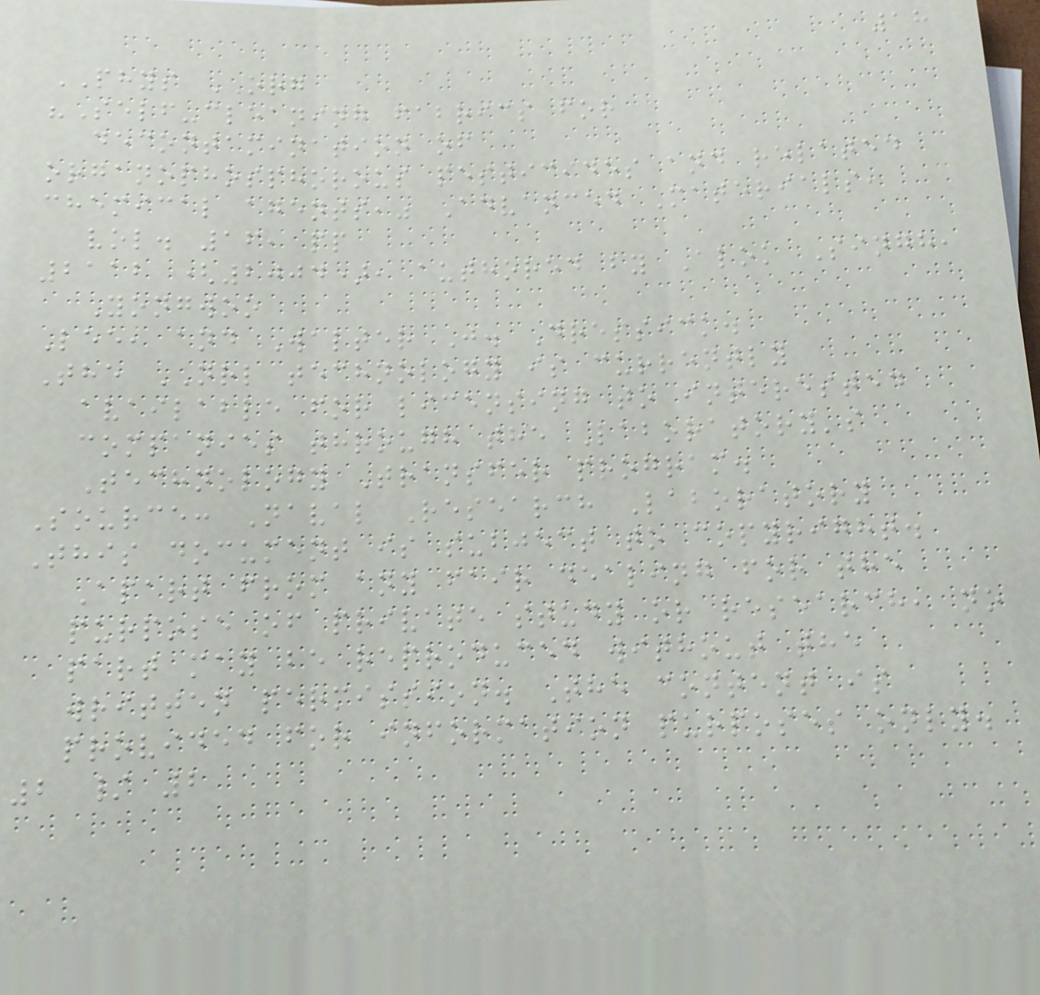18
PHYS ORG
"Self-cleaning fabrics for
decontamination of
organophosphorous pesticides and related
chemical agents," Advanced Materials,
vol. 16, pp
2112 (2004), authored by Alok Singh,
Yongwoo
Lee, and Walter J. Dressick.
The NRL technology is currently
available for licensing to interested
companies through the Laboratory's
Technology Transfer program.
Source: Naval Research Laboratory
This document is subject to copyright.
Apart from any fair dealing for the
purpose of private study or research, no
part may be reproduced without the
written permission. The content is
provided for information purposes only.
2 / 2
